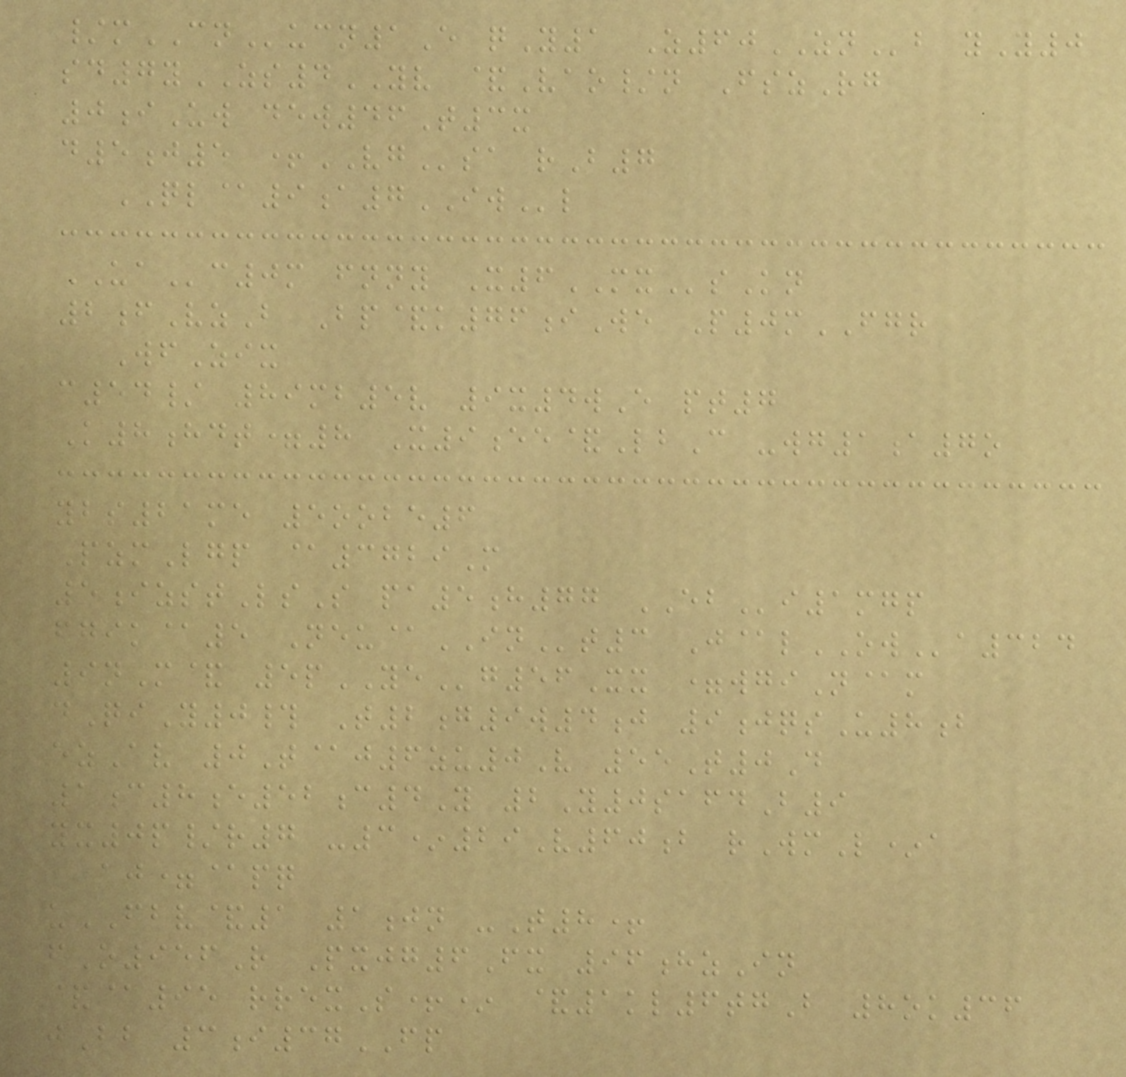/mCNucn1E qY1 Z60ZNb yY0
sd7yZS4YV &Vao/n FszRg
0iUw dew46T3x
d5j5 +VGsa rB7
QL@9a7IWl
UAc0m fnny X6MXsKn
2fVzB Bp&k76iWe P0mFGR
WfZix
c54/ 89mb5v 9x4wE pt7
K8hdt=8 X9ee&LbC -wg1a7o
ybs21me 5oobe6
PzmLgp @3729M
5izstLsS pa5h77 EBi1mgp
fgik@5 Neu@INt3 J@lOWa324
9nM& 5pYEg56Xx =wgiN@m
dQiY0# T2g9w4j 9jqsU8b
ezAv 0T@j6zu0V 55T0D
1c8e52c4Y 2Y0safdB9
yx0p/r7 -3*29V60b rWmL*a
aj=@pq
uFBV&1 1jn -T8+
fO956R Pxjg6Fx 96hzIn
&@95 rrexS+* &1kl6tgB 8ok36
jBb 3i37FP
